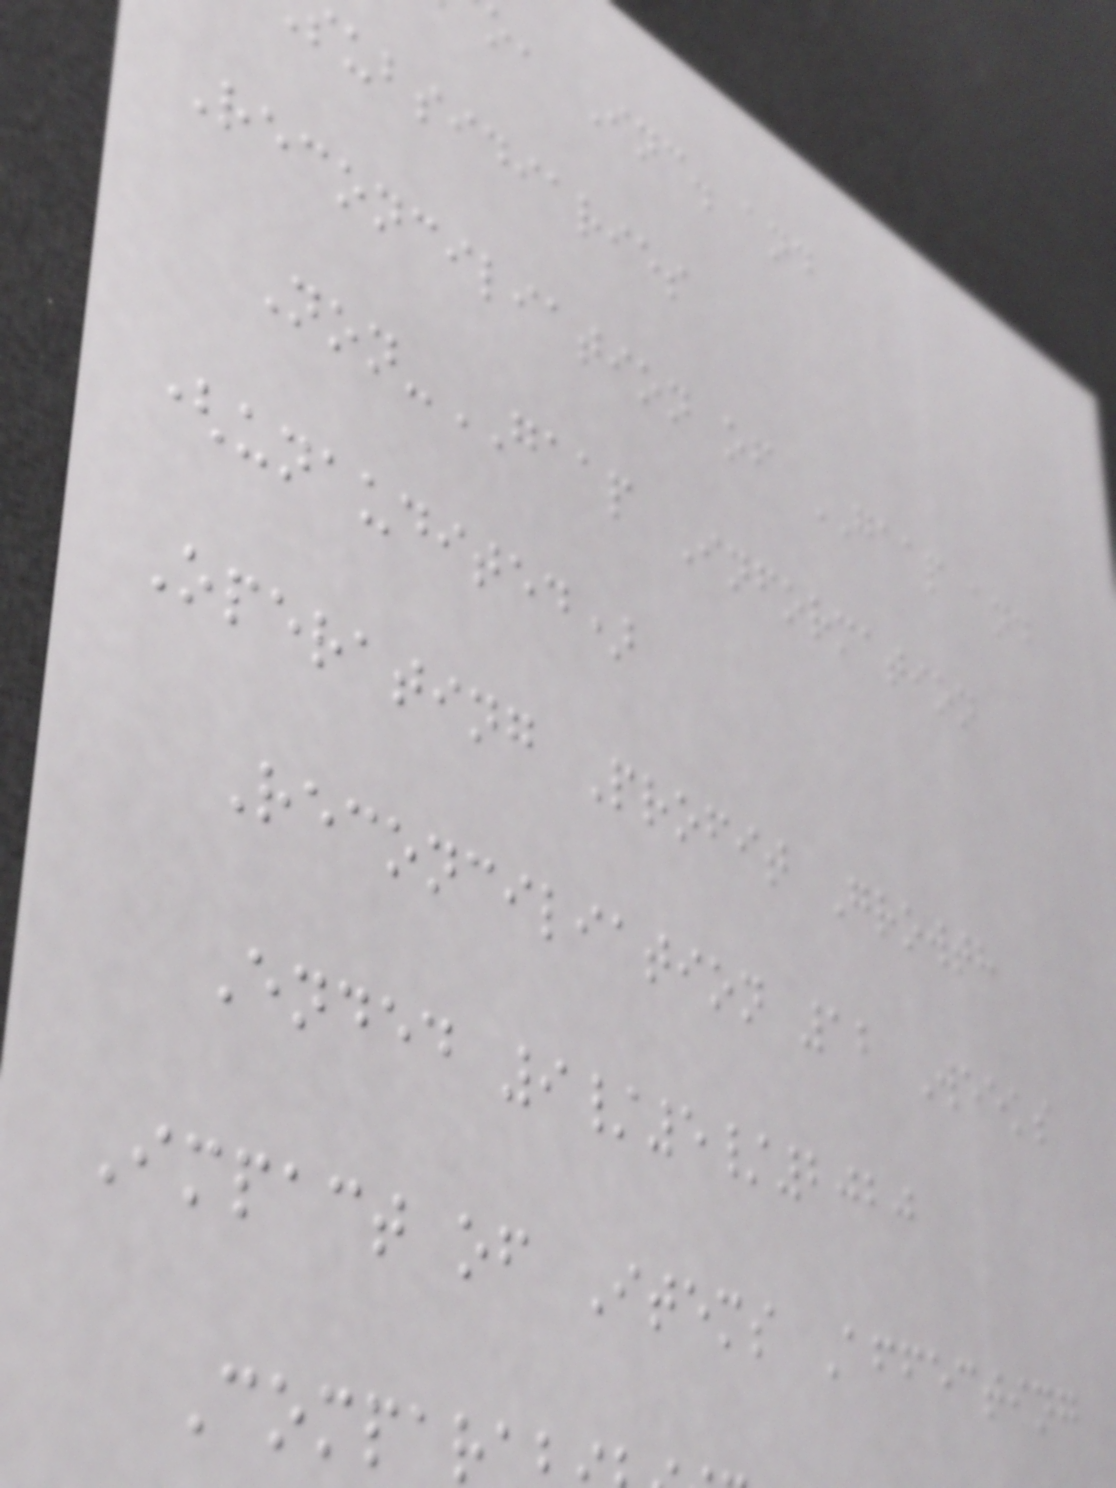o, Inc. and
ubsidiaries
Reconciliation of GAAP and
Non-GAAP Information
(unaudited)
Operating Profit Growth
Reconciliation 12 Weeks
Ended 9/5/2020
Impact of Items Affecting
Compar
